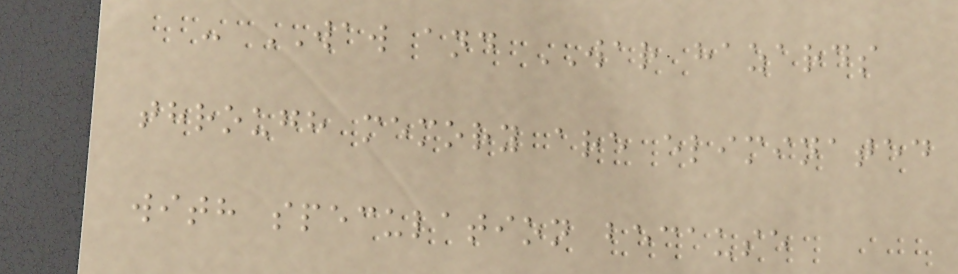- WAW and WAR hazards
through memory are eliminated
with speculation because
